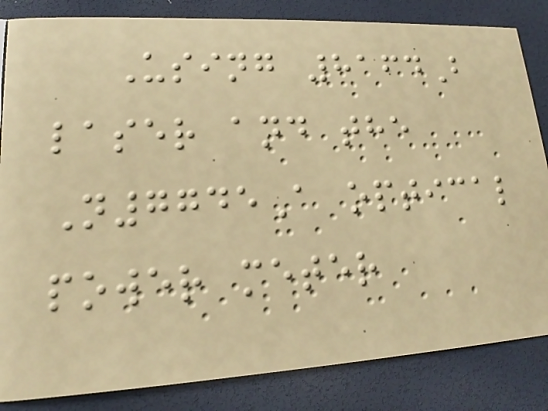Using 8164B
laser and the
N7745A optical
power meter
